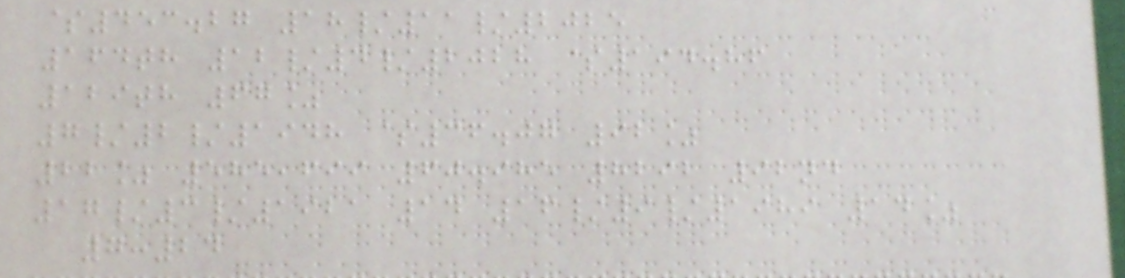$453.27 18/11/2025
164th 12/4/2028 $194.86
129th 67%
7/2/1948 $36.07 92%
22% 585,699 60.985 8292 92nd
17/3/1921 14 16/9/1989 14%
7:24
